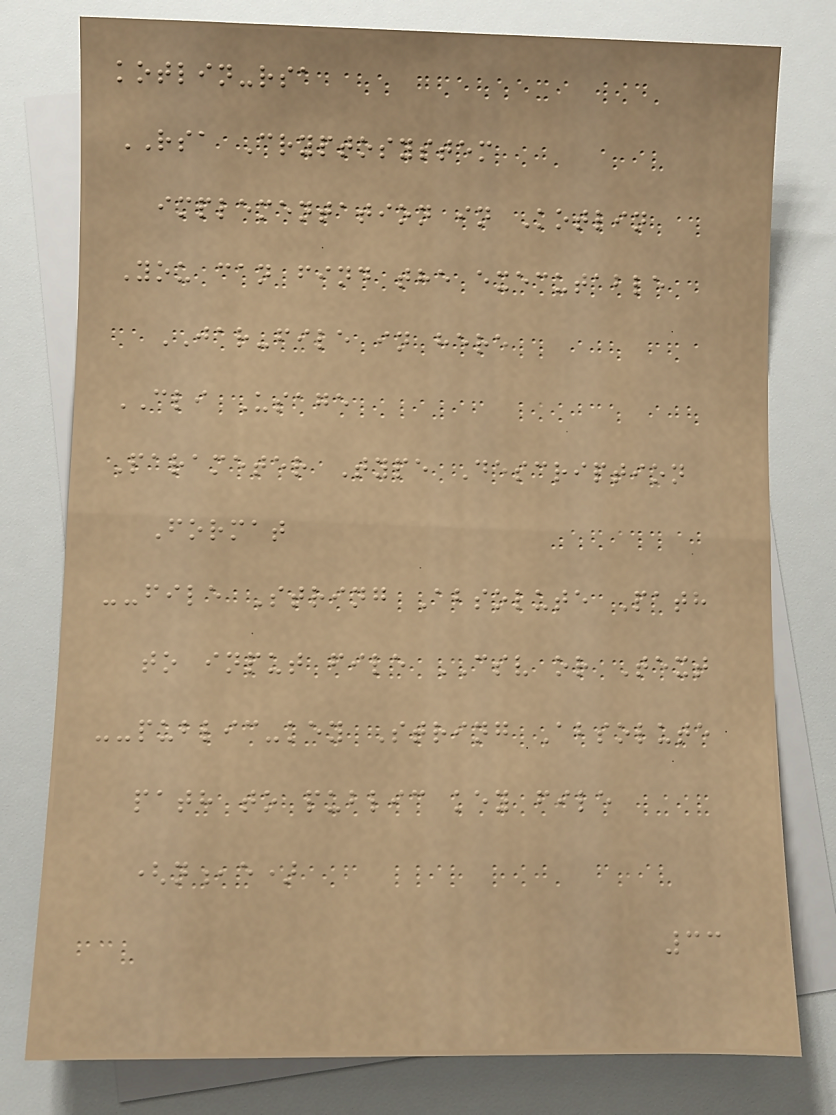kotlin-rsa
RSA Cryptosystem
implementation in Kotlin
You can find the executable
JAR-file in here
CLI Usage
Parameter Type Description
Format
--file String Absolute Path
to input file CSV or Text
--public-key String Absolute
path to public key file
(n,e)
33
